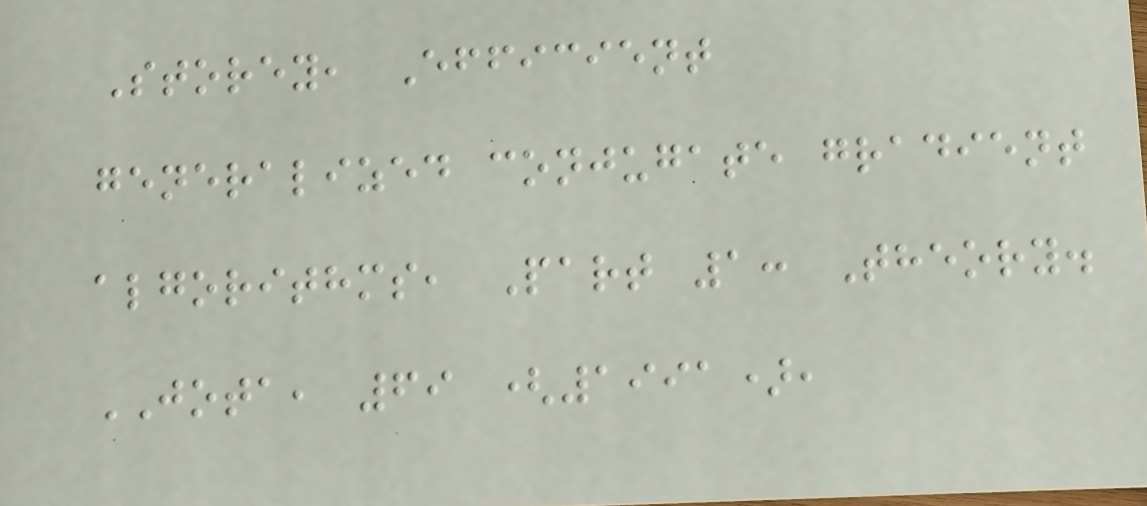Storey, Efficient
generalized conjugate gradient
algorithms, Part 1: Theory.
JOTA, 69 (1991),
